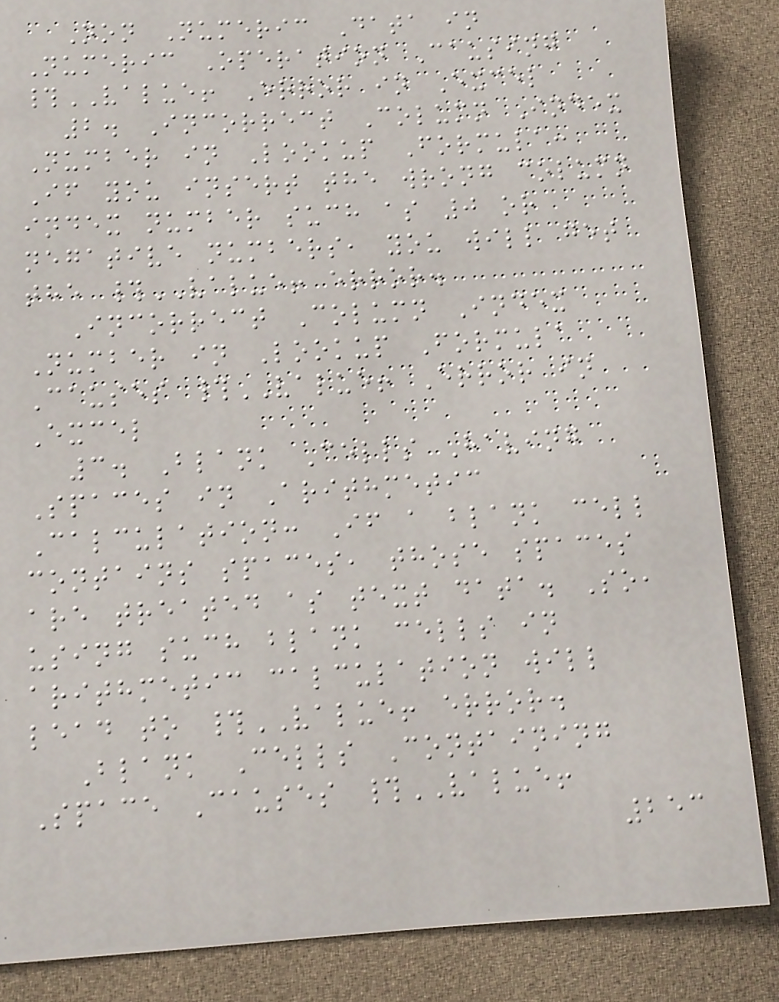Non Numeric Data in
Numeric Operation Causing
#VALUE! Error in Excel
2. Incorrect Column Index
Number in Lookup Formula:
If you insert the wrong column
index number such as 0 or
negative numbers, you will get
the #VALUE! error.
Incorrect Column Index
Number in Lookup Formula
Causes #VALUE! Error in
Excel
3. Blank Cells Having
Spaces in Arithmetic
Calculation: If a blank cell
contains spaces, those spaces
are treated as text data. So,
using such blank cells in
arithmetic calculation will
lead to #VALUE! error.
Blank Cells Containing
Space Causes #VALUE!
253
